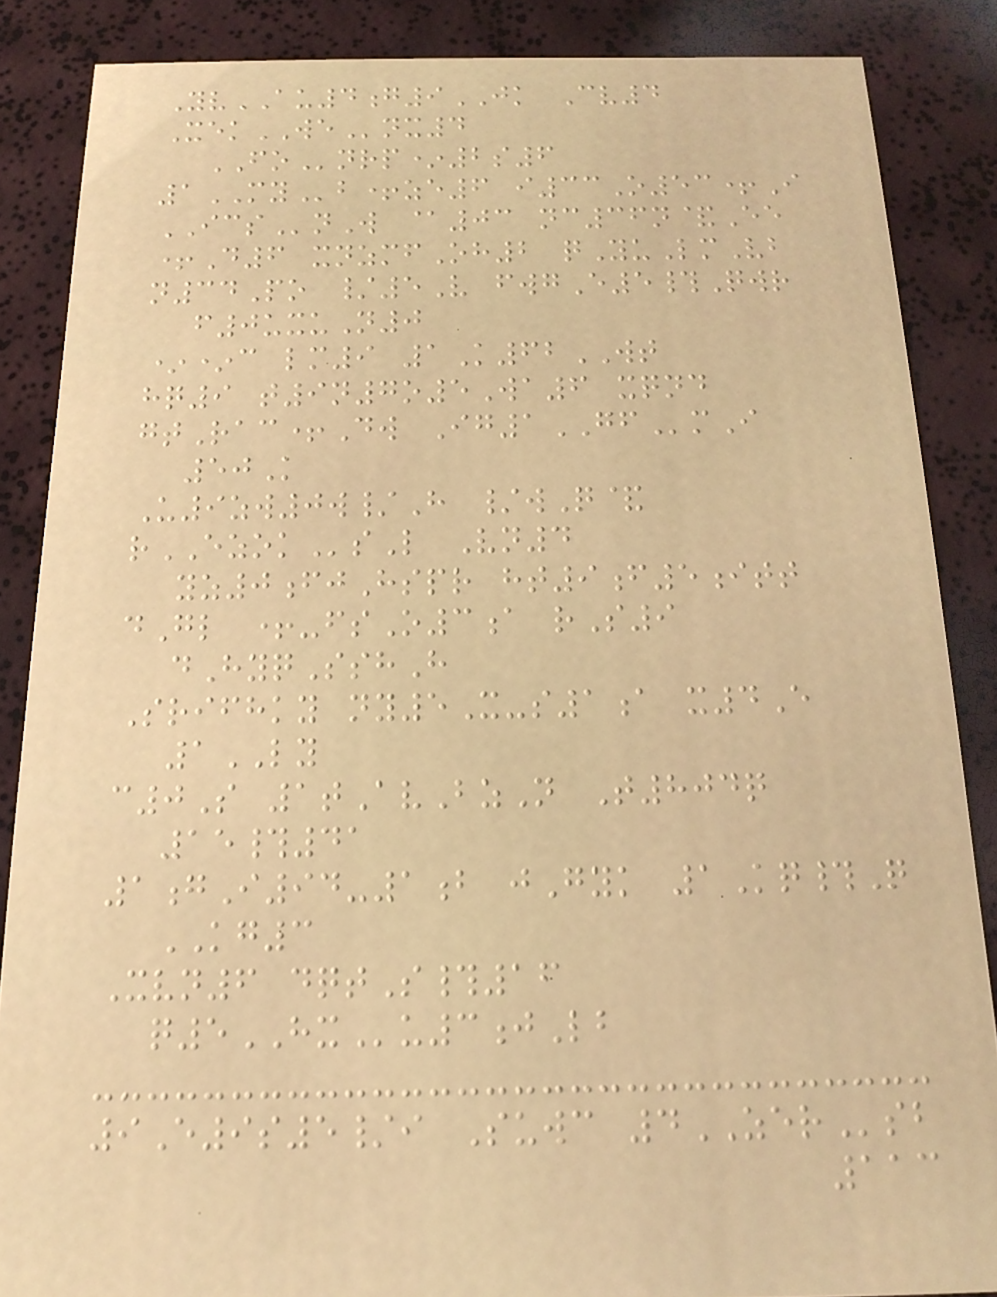YvAU4g9JK Cv4
XekWEnx4
FOnrp*2s6
1MYb+ze6 i33O53+I
ICSnW @03 nc36n&Ee
+D6 xnzmfOh2 qYuLmVb
n34Po /5V fwgE5#Qwr
f0uxuN0
**c lm9 1K62WT
hq9 t9n7o5Wa6 xqnd
gtRac+Dw Ig1GFmI
50K
U9zw0w/H /wQ&
rEZOKsL Vn4
yz0fjHspr ht9f5itt
dGl +-fsO3a rS9
dHyqSshH
Srifhky ny5X-s1a x4E
1LY
c0S 1tAvBzN T804q
15#41
1gI94-1b jGyk 1Kq#Q
KG3
Xvn6 dqtS#16
q5HXu3jLb
9E9s5/i Suwc 4ZERsb
113
